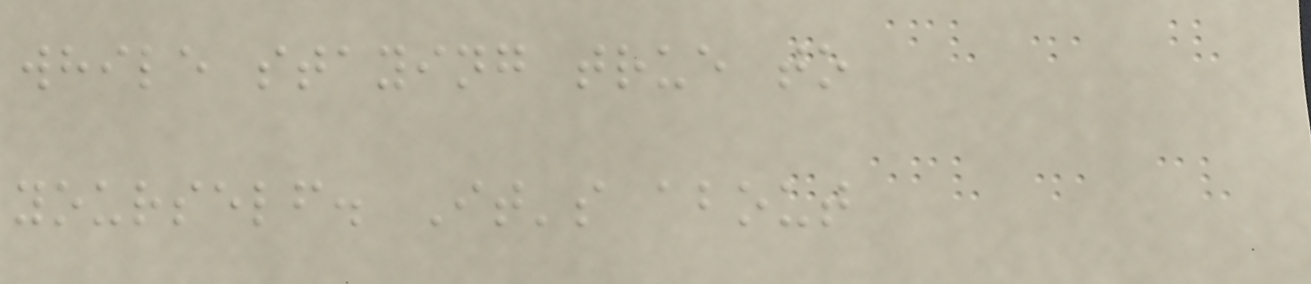while staying true to
yourself. It's about
